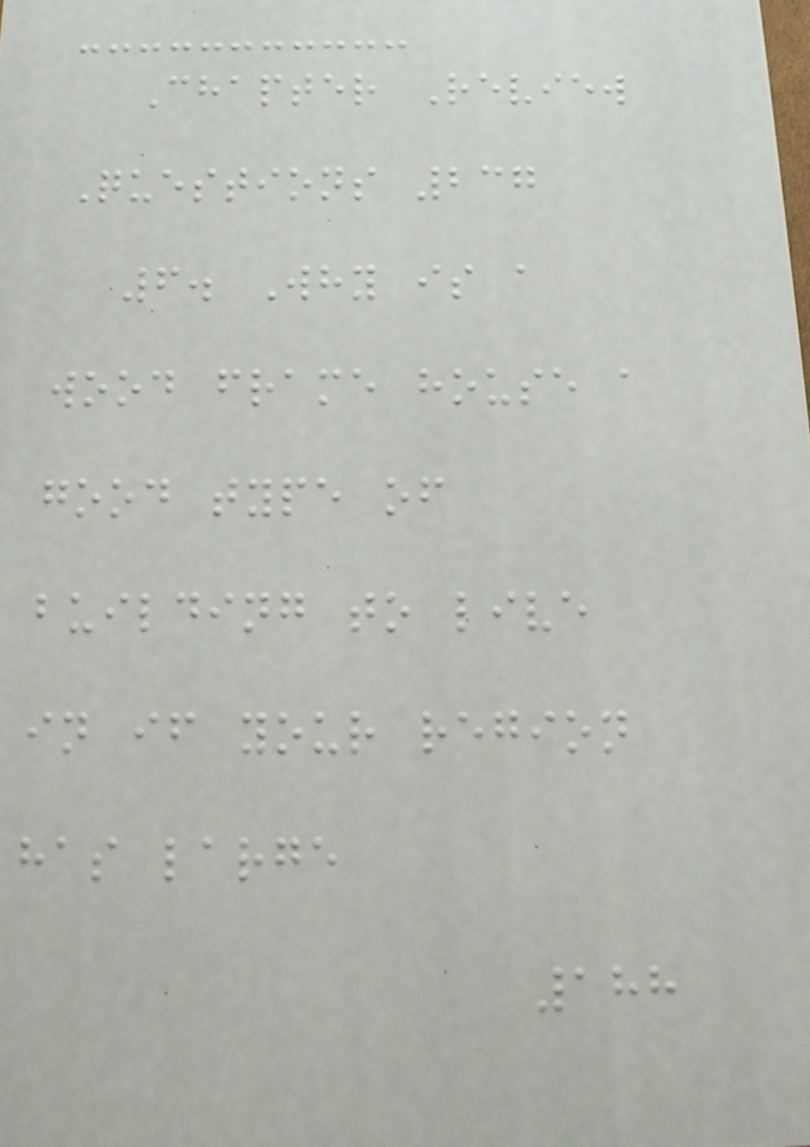Chapter Review
Questions 237
6. Why is a
wood frame house a
good type of
building to live
in if your region
has large
188
